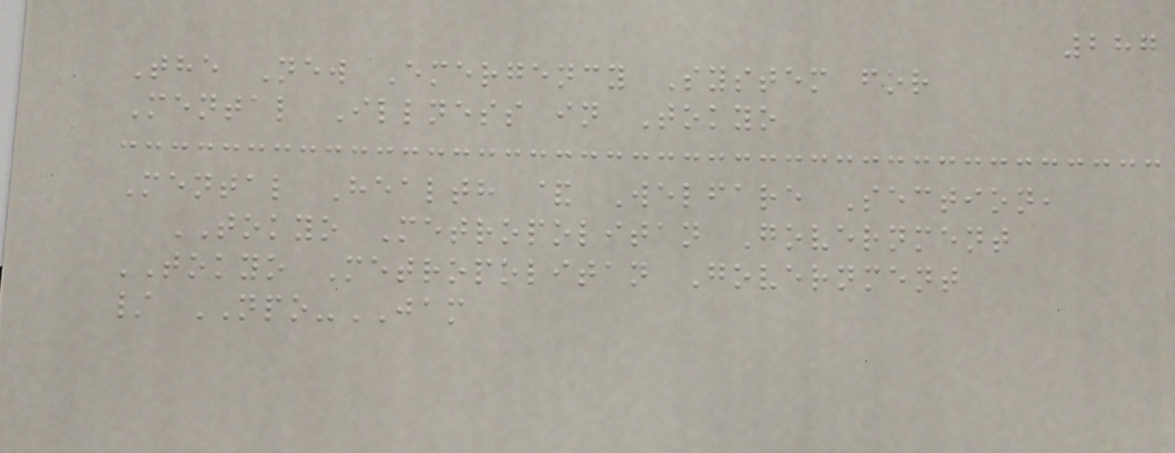287
The New Emergency System for
Mental Illness in Tokyo
Mental Health & Welfare Section,
TOKYO Metropolitan Government
TOKYO Metropolitan Government
/ NPO-JAM
